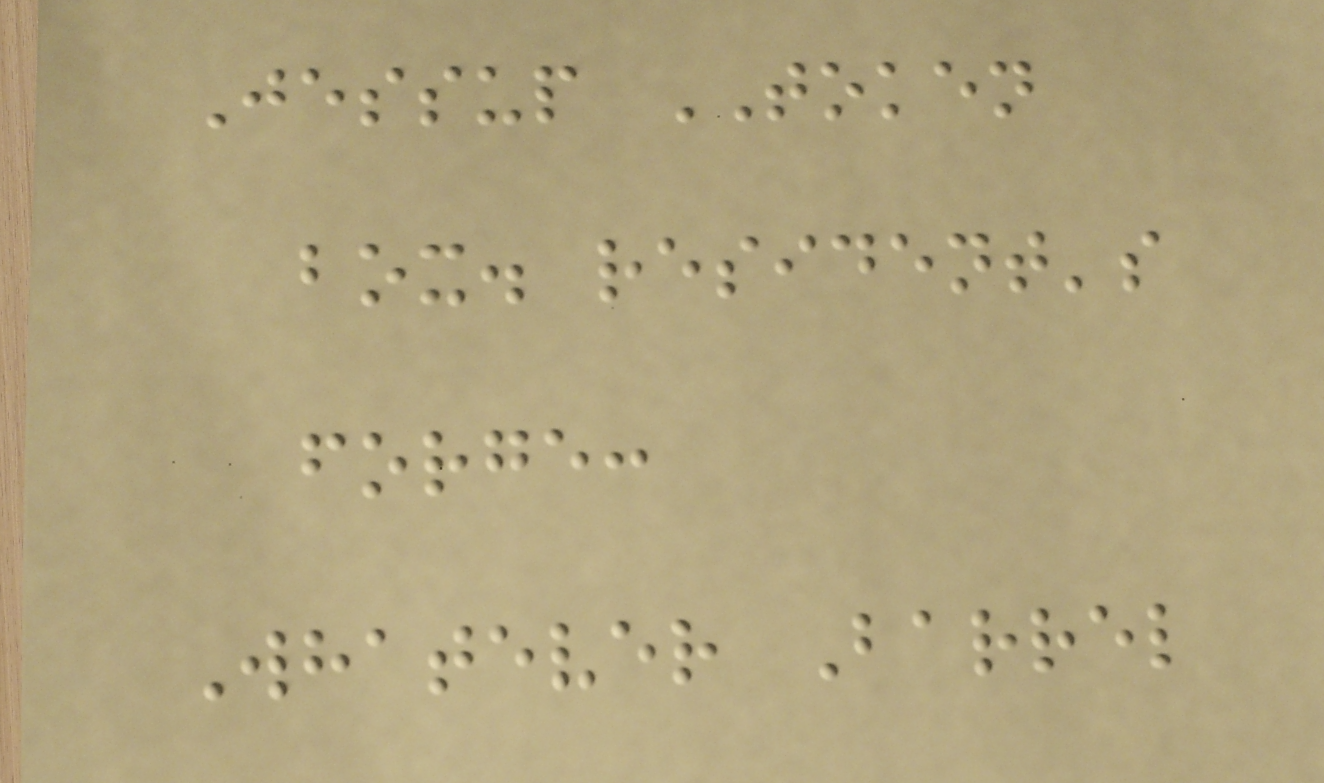Jessup TOKEN
box. resident's
forge:
Whatever Barrel
